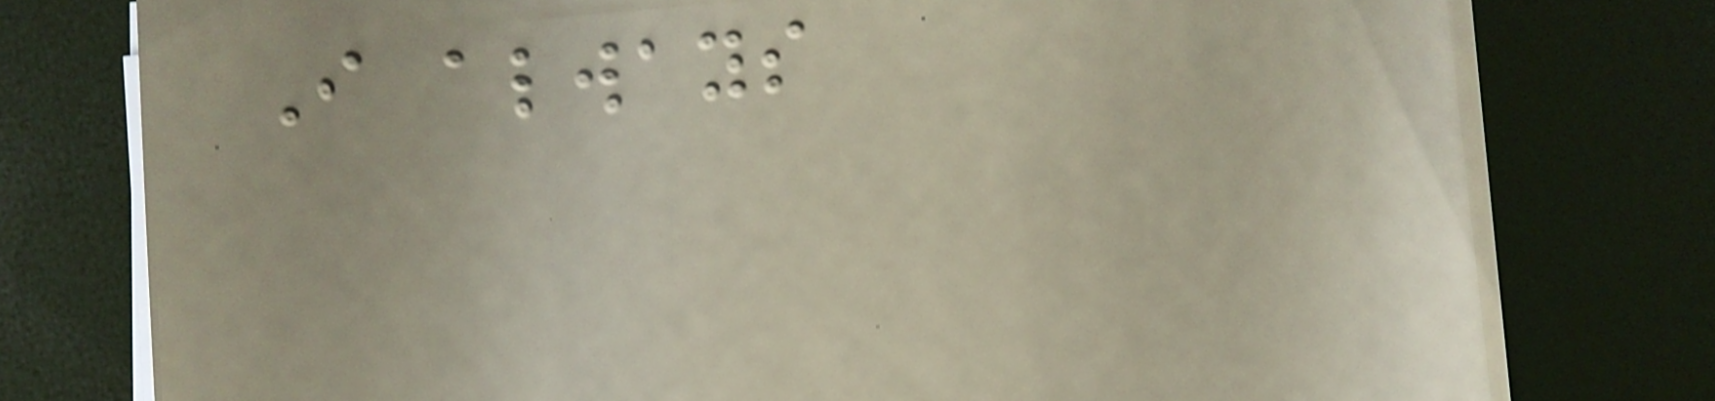I always
